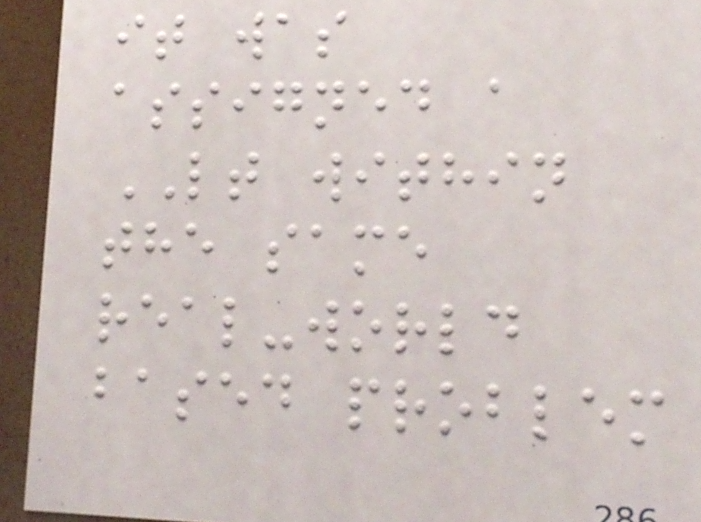it was
assigned a
LT within
the same
real-world
based problem
